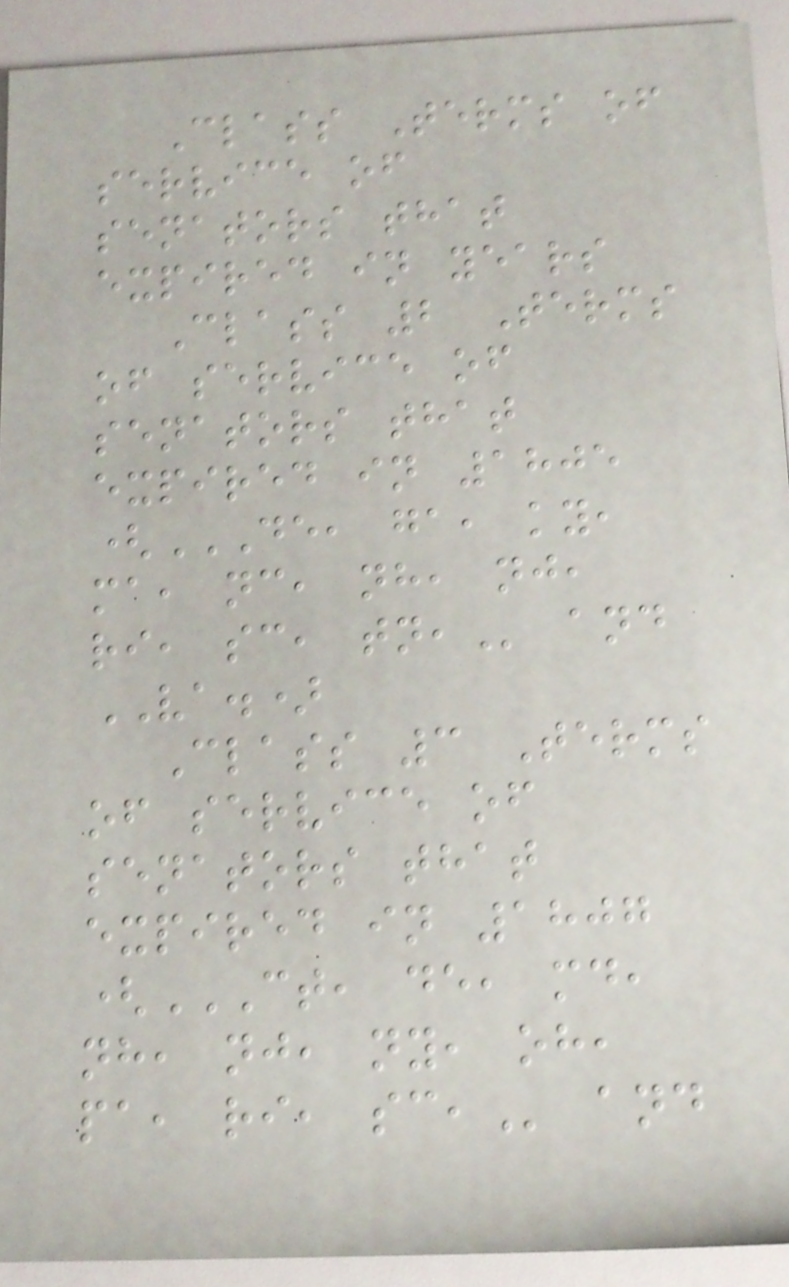Class Terms of
service of
senators that
expired in years
Class 2 Terms
of service of
senators that
expired in 1805
(DE, GA, KY,
MA, NC, NH, NJ,
RI, SC, TN, and
VA.)
Class 3 Terms
of service of
senators that
expired in 1807
(CT, DE, MD,
NH, NJ, NY, OH,
PA, RI, SC, and
